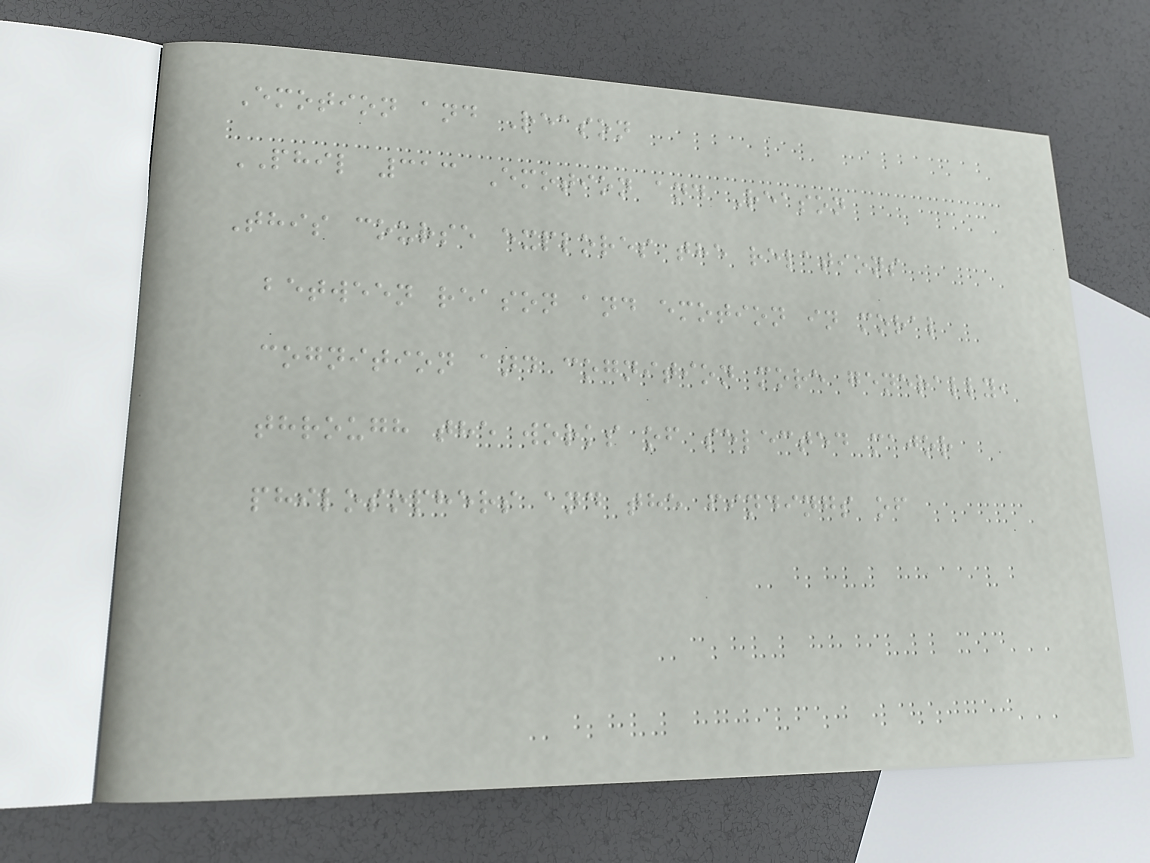Emotion and Reason
PHIL 313 Emotion and Reason
This course explores the relations
between reason and emotion in moral
cognition and cognition more generally,
through the works of selected major
philosophers and the findings of
